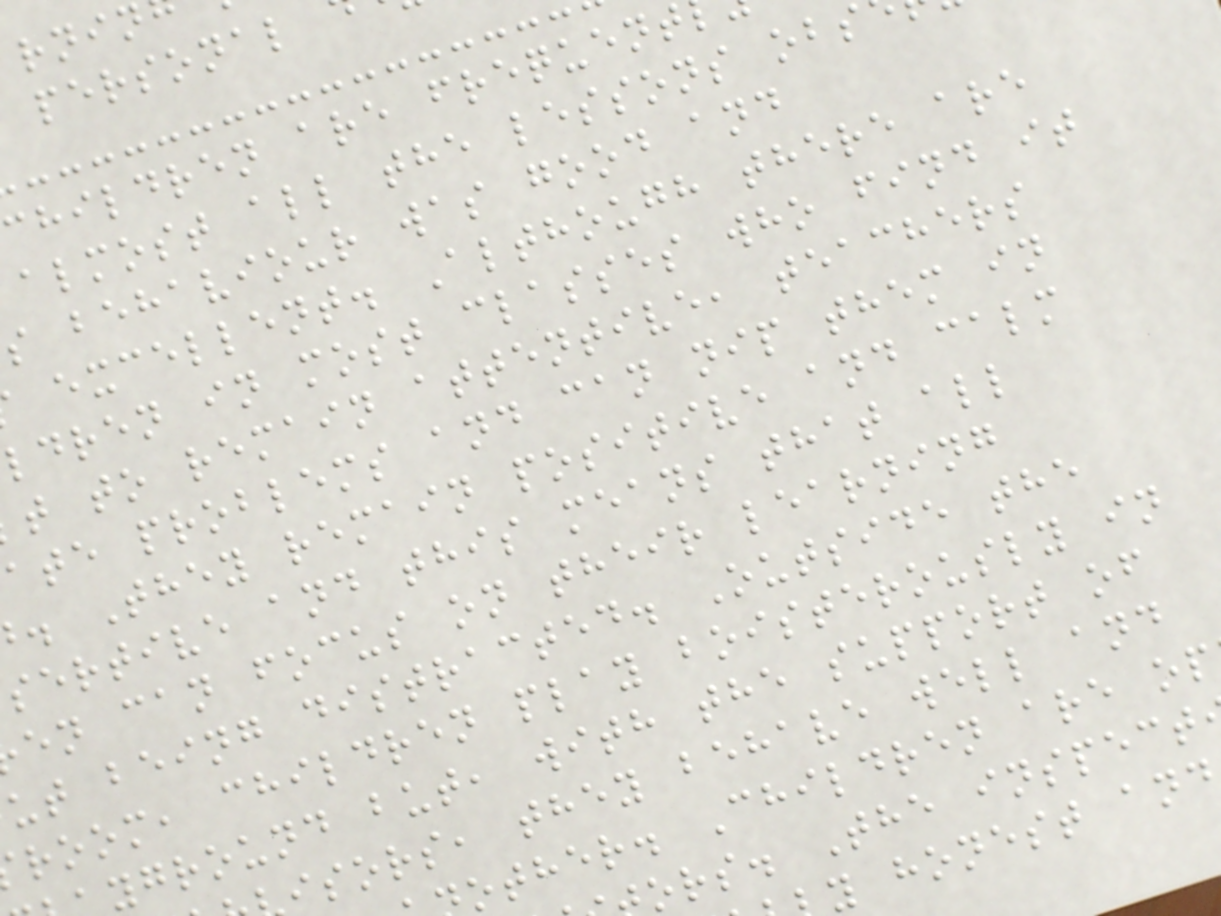personal
children are frequent
almost all the lessons obs
s behaviour was good and
excellent. Although there are
ldren in most classes who find it
t to remain attentive, teachers
ate problems and can nip them in
. They remain positive and calm
sertive and this means that all
en can focus on their learning
ut being distracted. Outside the
room, children play boisterously in
yground but, with the support of
isors, they behave well and
other. Children are op
ors. The inspect
y honest and
